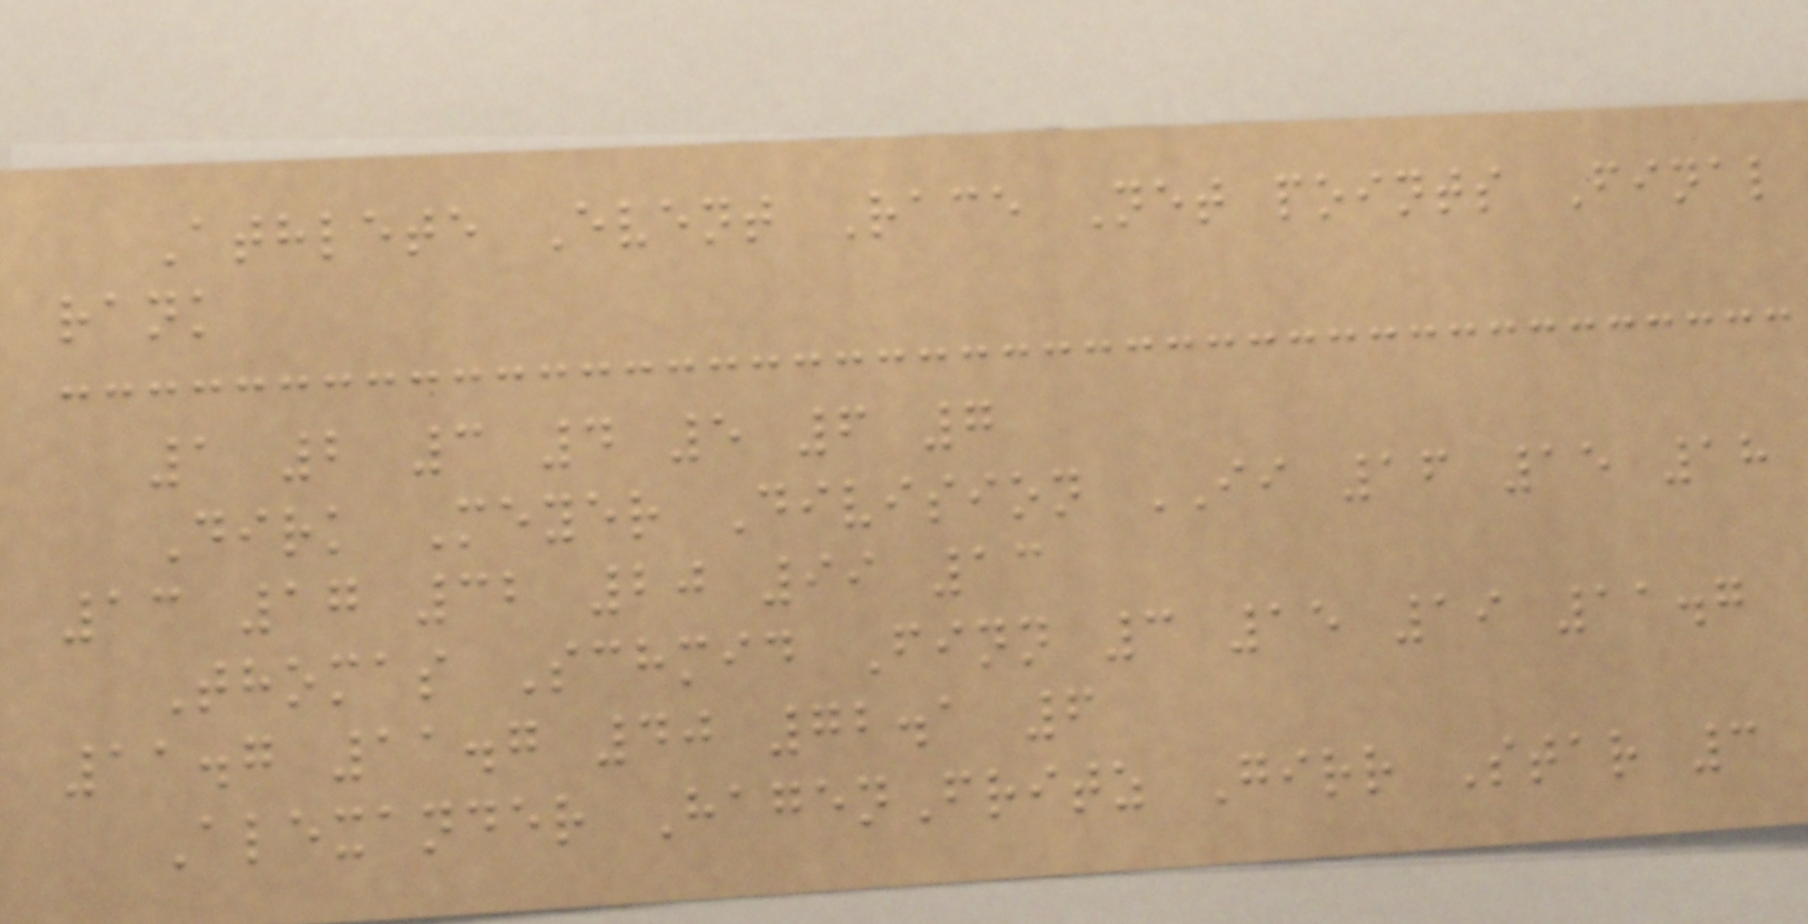Athlete Event Race Net points Final
rank
1 2 3 4 5 6 7
Dirk Meyer Division II 16 15 18
13 17 32 20 99 13
Thomas Schmid Finn 3 15 19 11.7
11.7 11.7 40 72.1 6
Alexander HagenFritz Girr Star 3
